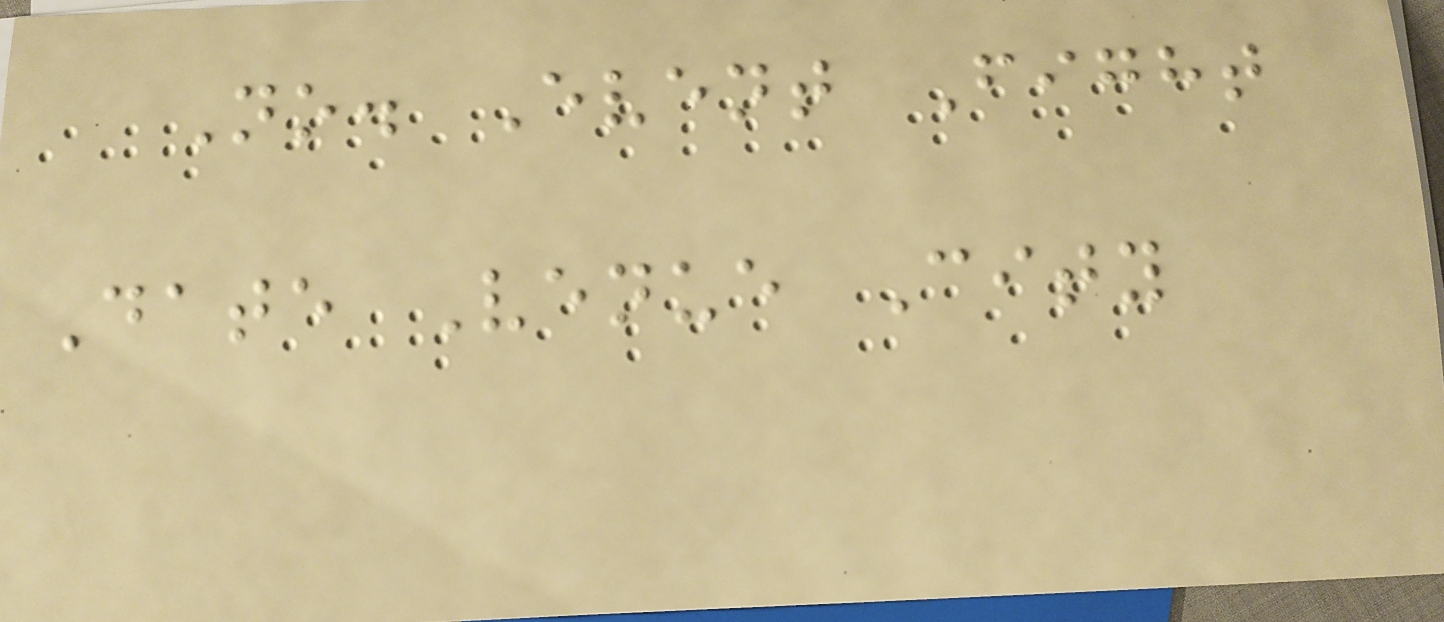No. Event Fight
Date Venue City
